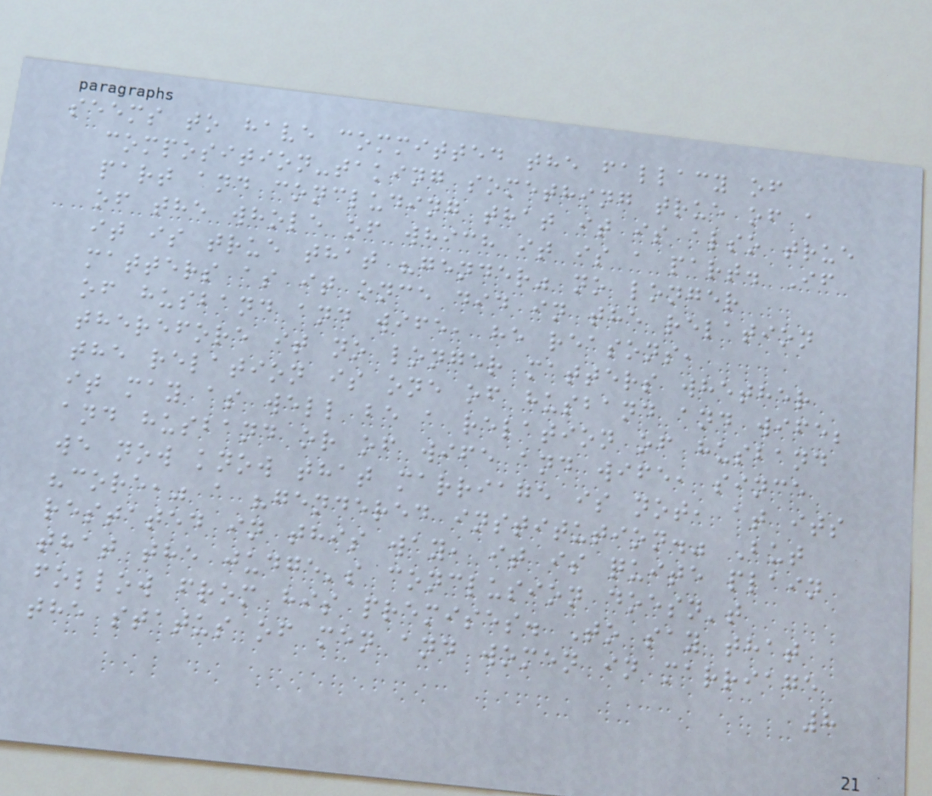seems to have committed the fallacy of
composition-taking something true of a
part and concluding that it is also true
of the whole of which it is a part. If
it is true that "gender" no longer
matters as it once did in the relation
of husband and wife, he reasons,
therefore it no longer matters whether
the relation is one of husband and wife;
it may as well be a relation of husband
and husband or of wife and wife, since
we now know that marriage is not, at its
"core," a "gendered institution." But
restated in this way, it is quite plain
that the judge's conclusion doesn't
follow from his premises. To say that
the status of men and women in marriage
8
